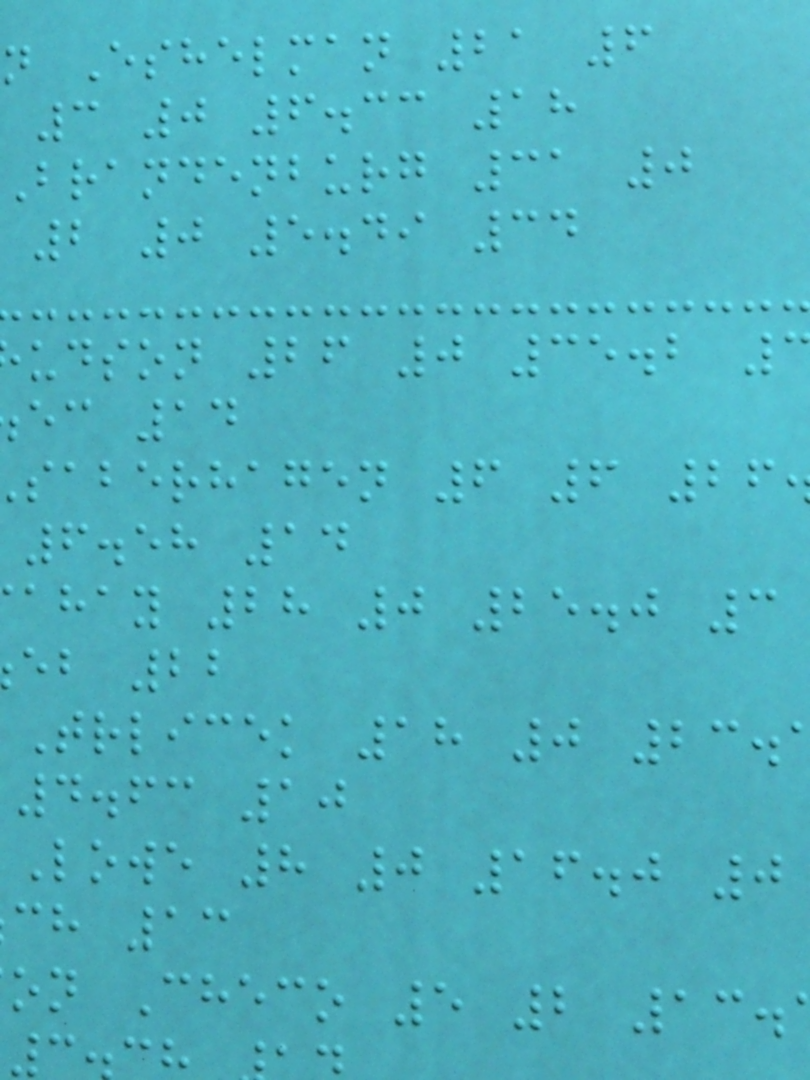n Eshelman 21 6
3 0 6.33 18
brandenburg 31 0
2 0 5.49 34
udson 26 0 35.2
ec 14
saberhagen 6 6 26
6.58 14
ahay 28 0 25.0 3
eb 22
Trlicek 18 0 23.
4.63 10
Lowe 8 0 16.0 0
ch 13
on Checo 5 2 13.
